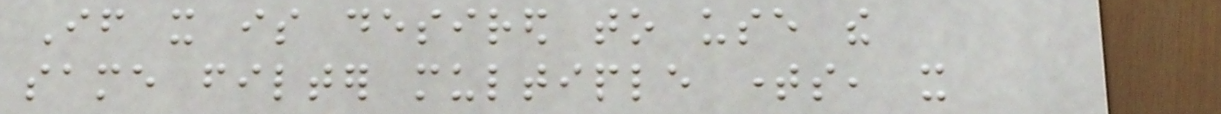If it is desired to use the
same filter multiple times, it
